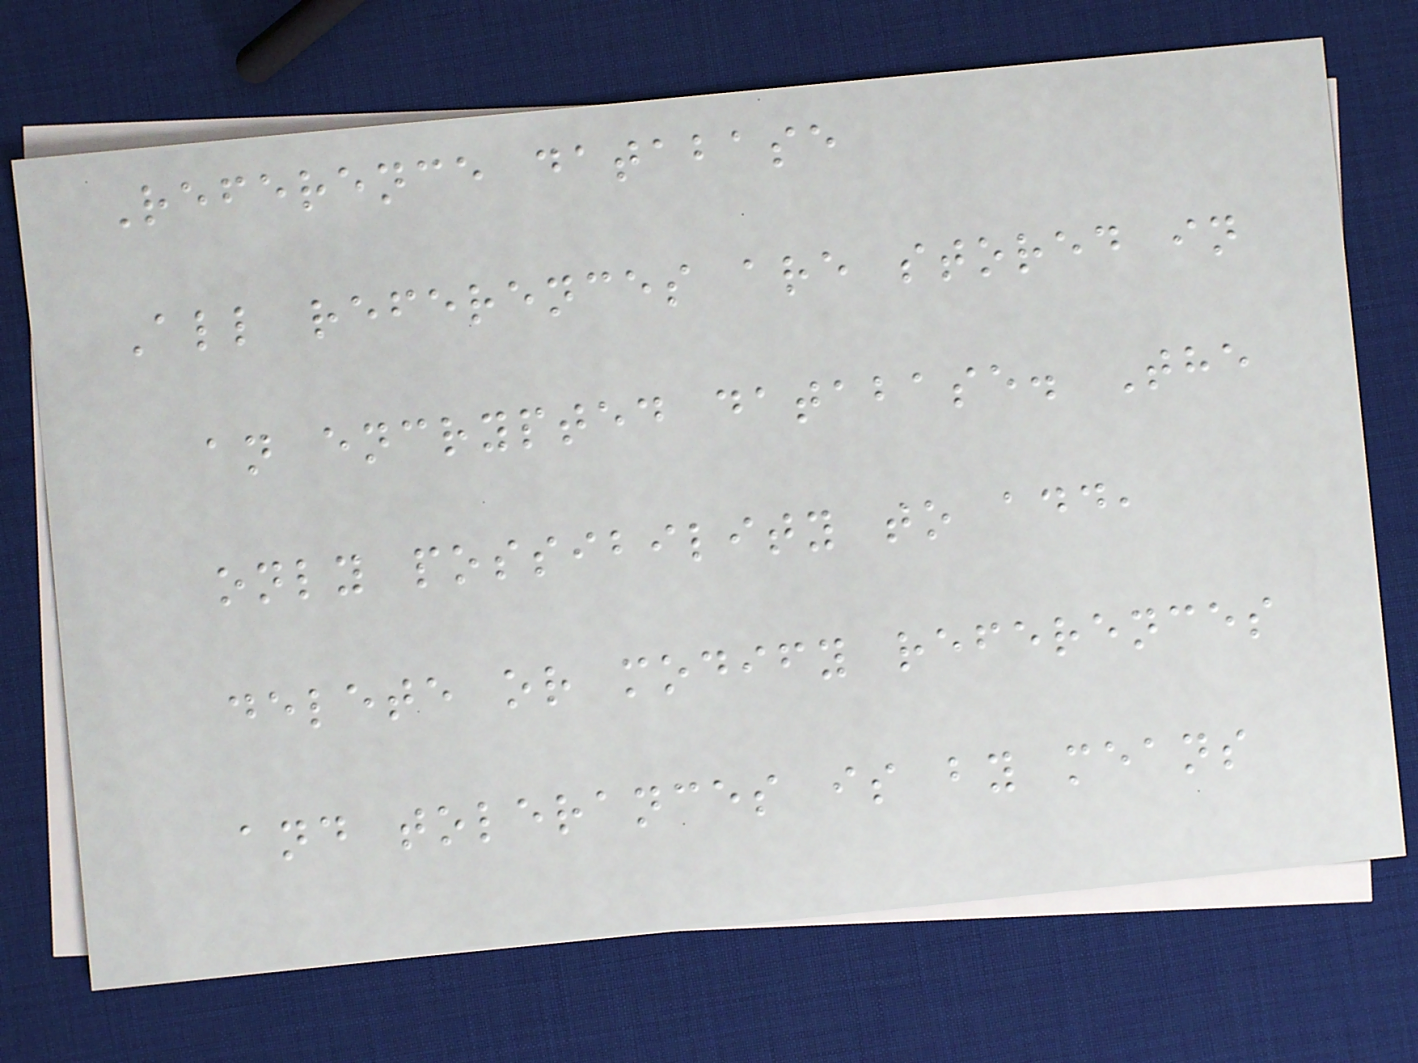Reference database
All references are stored in
an encrypted database. The
only possibility to add,
delete or modify references
and tolerances is by means
